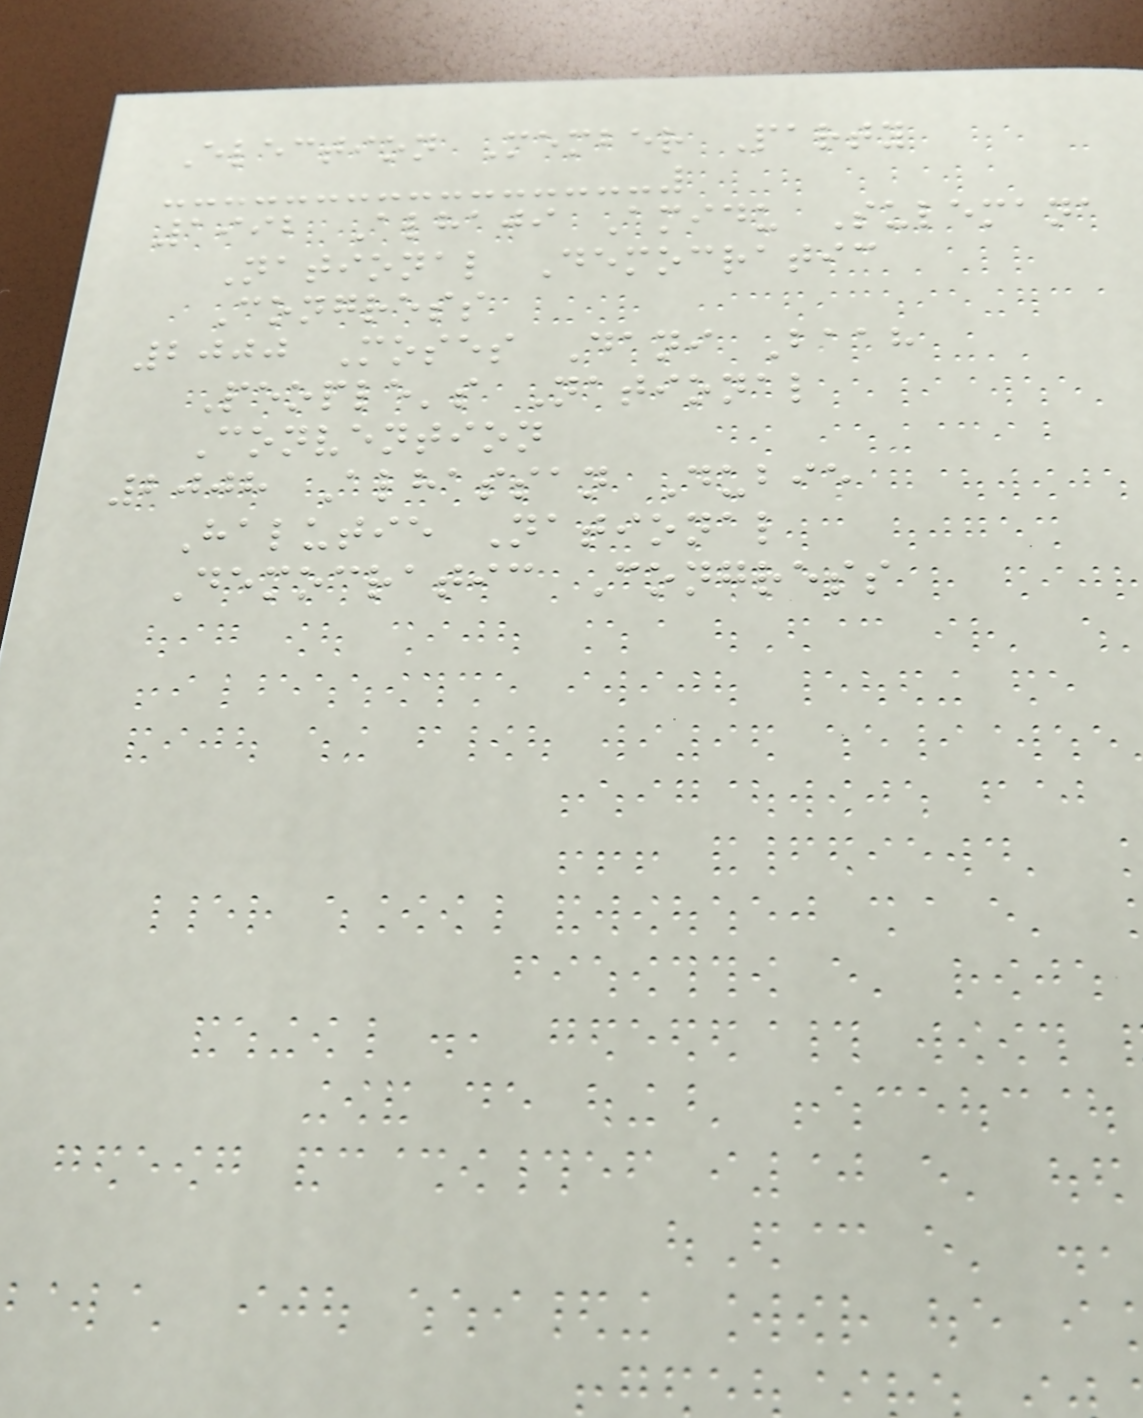Election Member Party
1992 Alhaji Amidu Sulemana
National Democratic
Congress
2000 Moses Dani Baah
People's National
Convention
2008 Alhassan Dubie
Halutie National
Democratic Congress
